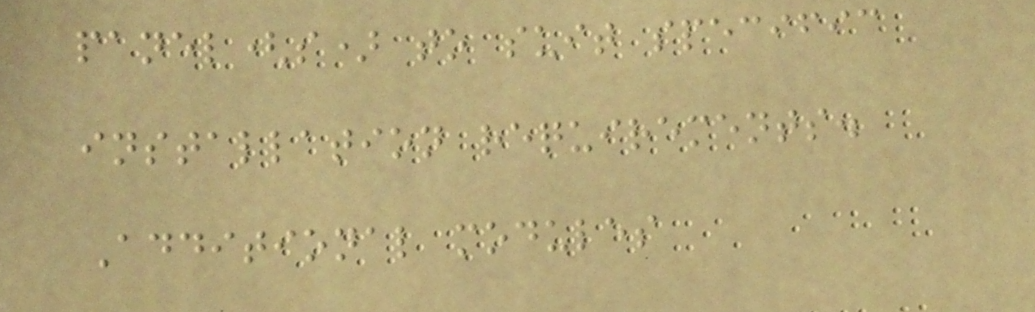panel(s) to suit specific
installation requirements.
Additional modules
